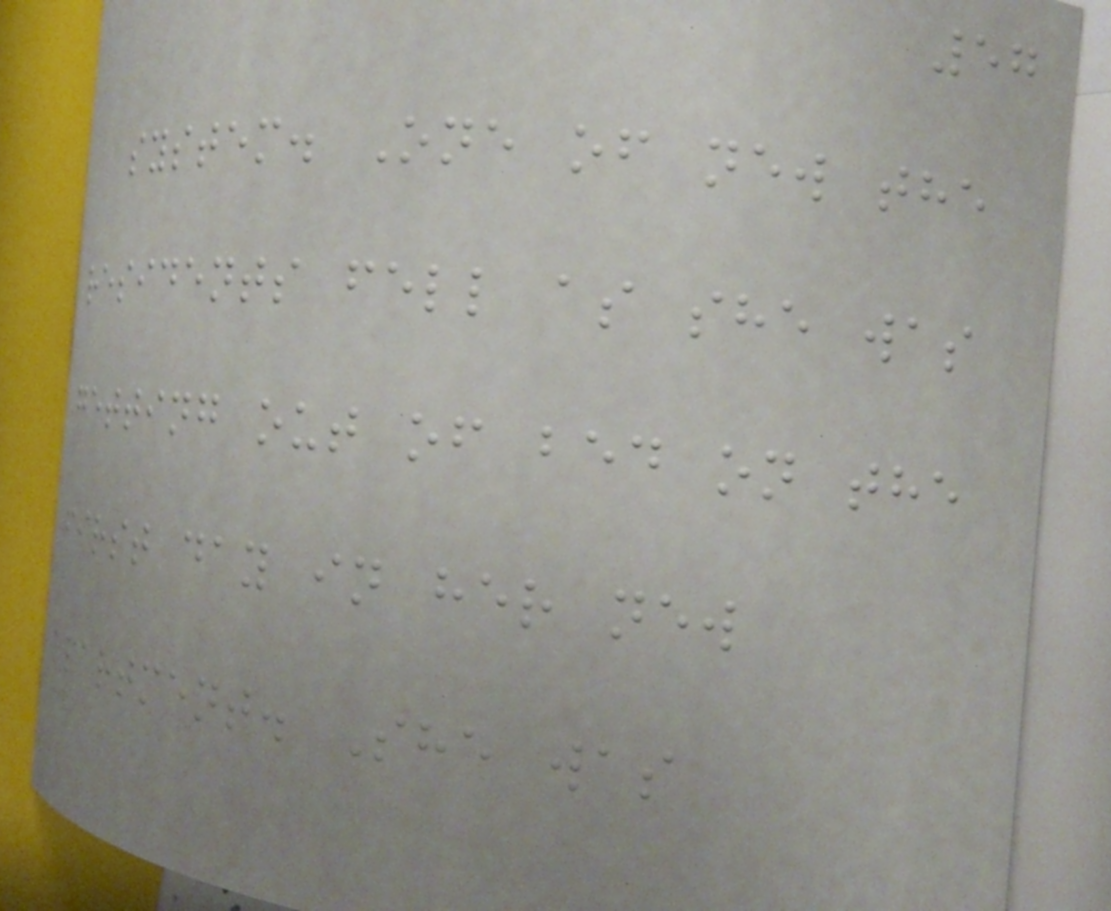57
system. One of new the
residents fell as she was
getting out of bed on the
first day in her new
apartment. She was
